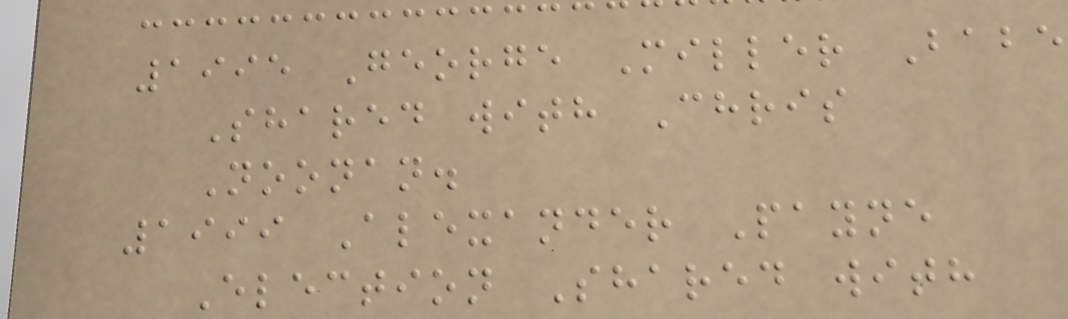1995 George Miller Babe
Shared with Chris
Noonan.
1999 Alexander Payne
Election Shared with
